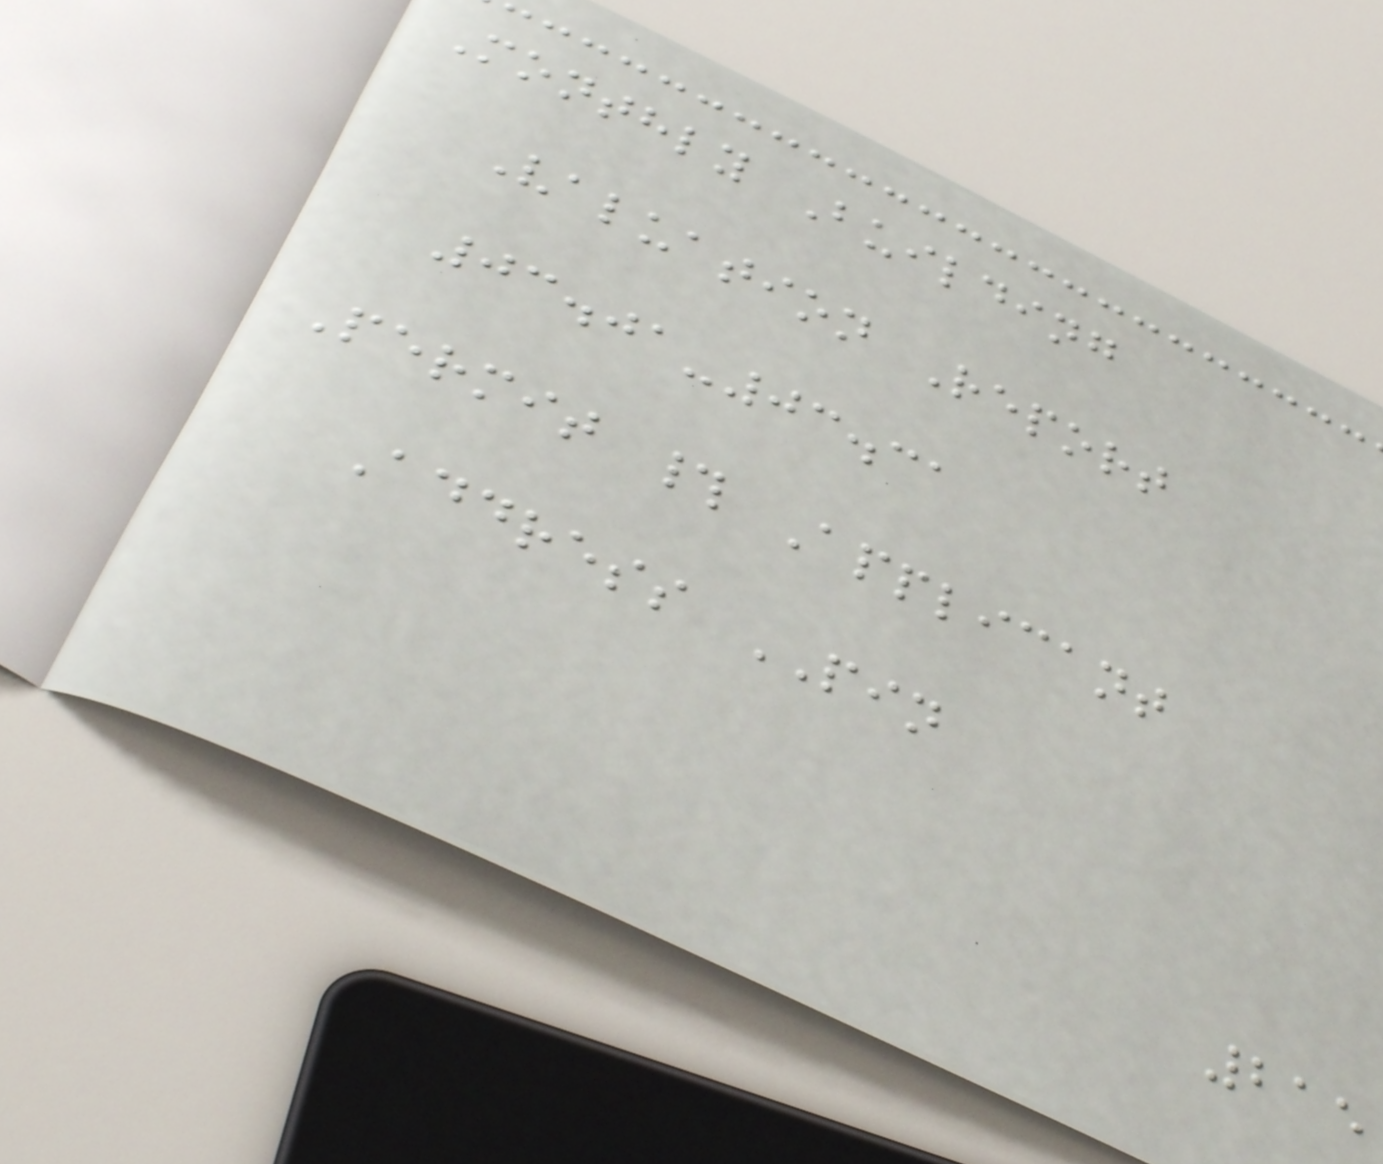Monthly Building
Valuation Report
03.01-03.31
Permit # Applicant
Address PIN
215
